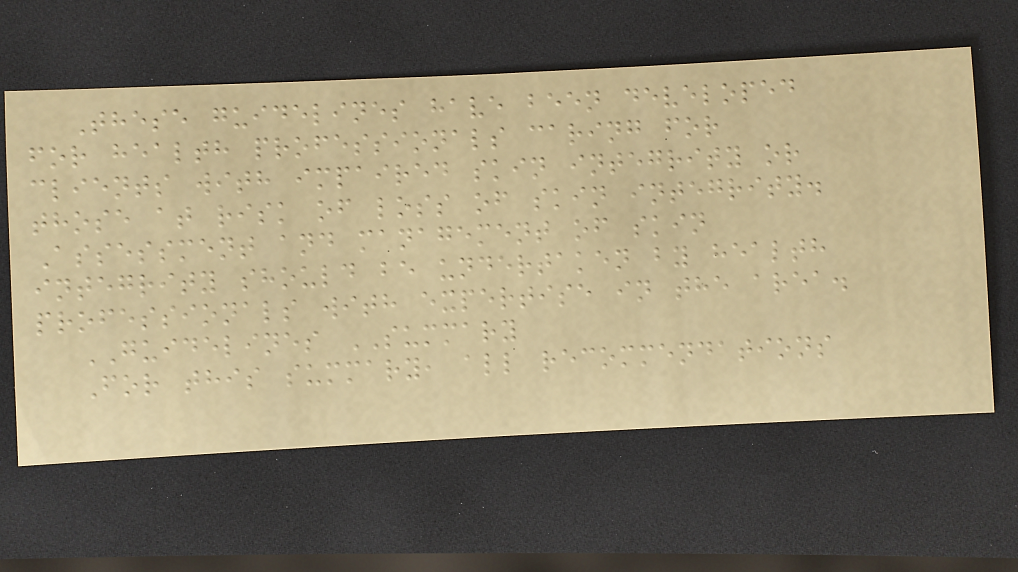These guidelines have been developed
for health professionals caring for
clients with impaired skin integrity or
those at risk of loss of skin integrity.
Assessment and management of skin
integrity should be undertaken by health
professionals with expertise in the area.
GUIDELINES SUMMARY
For this summary, all recommendations
